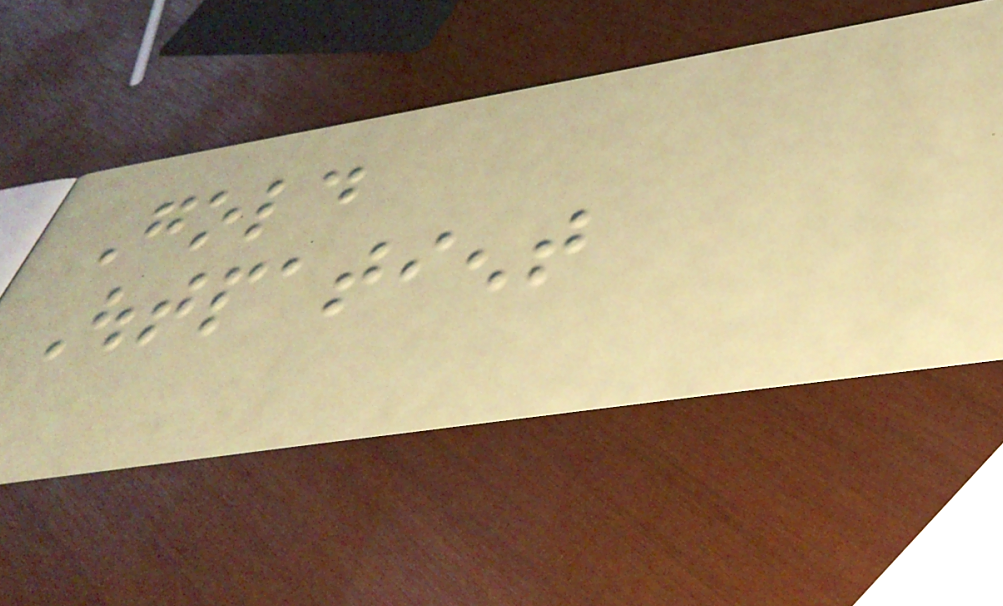Gold
Outpatient
